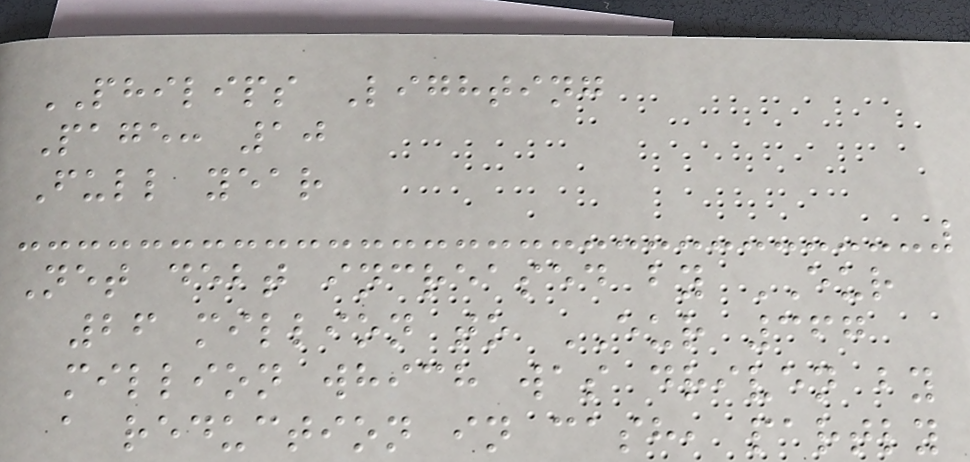PHILIPS Lighting
Page: 10
Full year
Net debt increased by EUR
26 million to EUR 367
million which was driven by
a reduction in cash, partly
